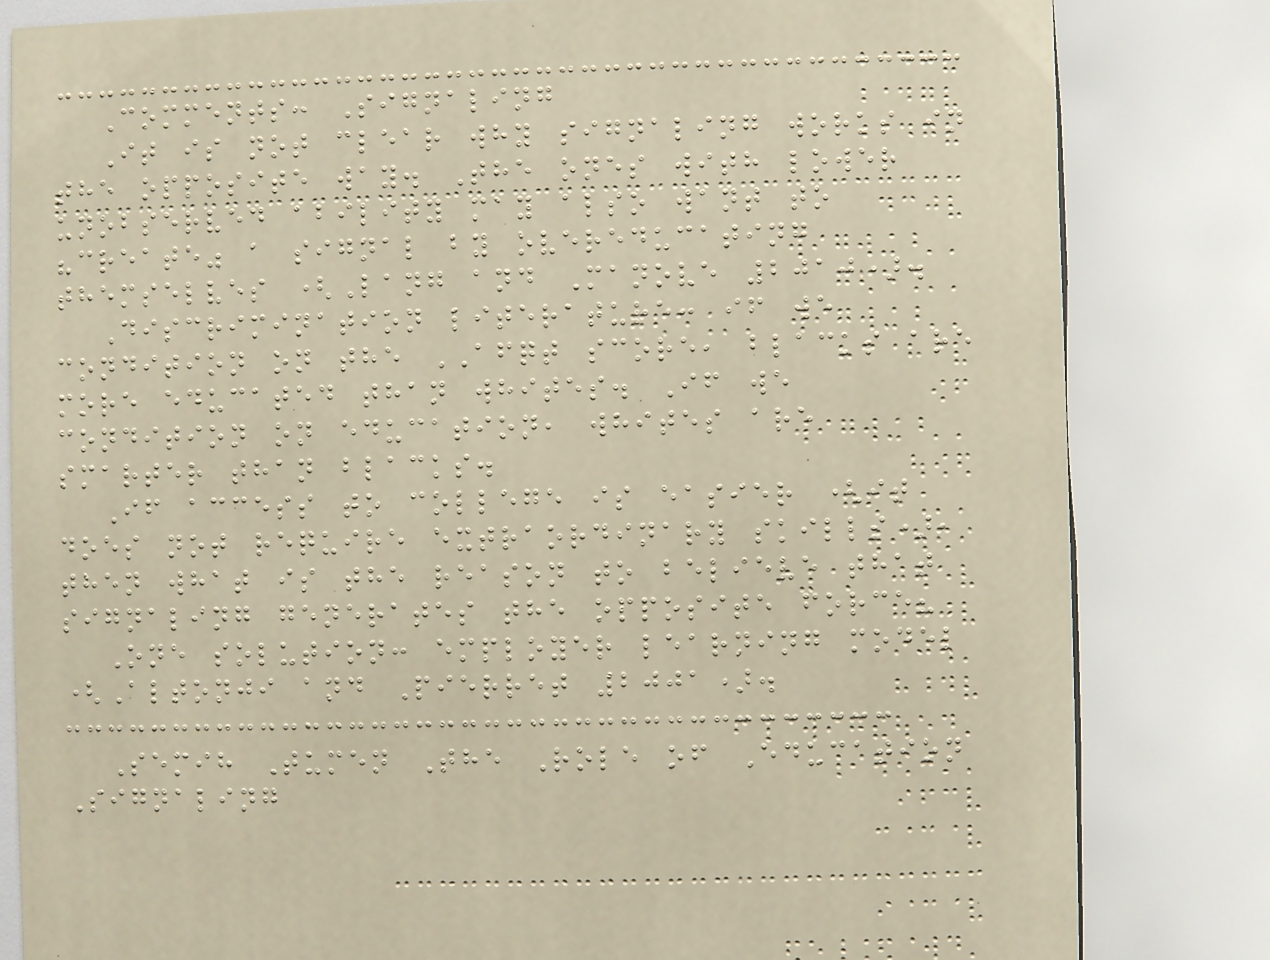Comments: Signaling
It is not clear why signaling works in
the opposite way. The ones with lower
unobserved ability may also want to
"create" a signal by overeducating
themselves (Lang and Manove 2010).
Discrimination literature: if we
condition on the AFQT score, blacks are
more educated than whites. If we
condition on education, whites are
smarter than blacks.
If access to college is easier (it
does not require extraordinary skills),
then what is the reason to believe that
signaling generates the opposite force?
One solution: employer learning model
(Altonji and Pierret 2001).
Semih Tumen The Role of Education
Signaling
